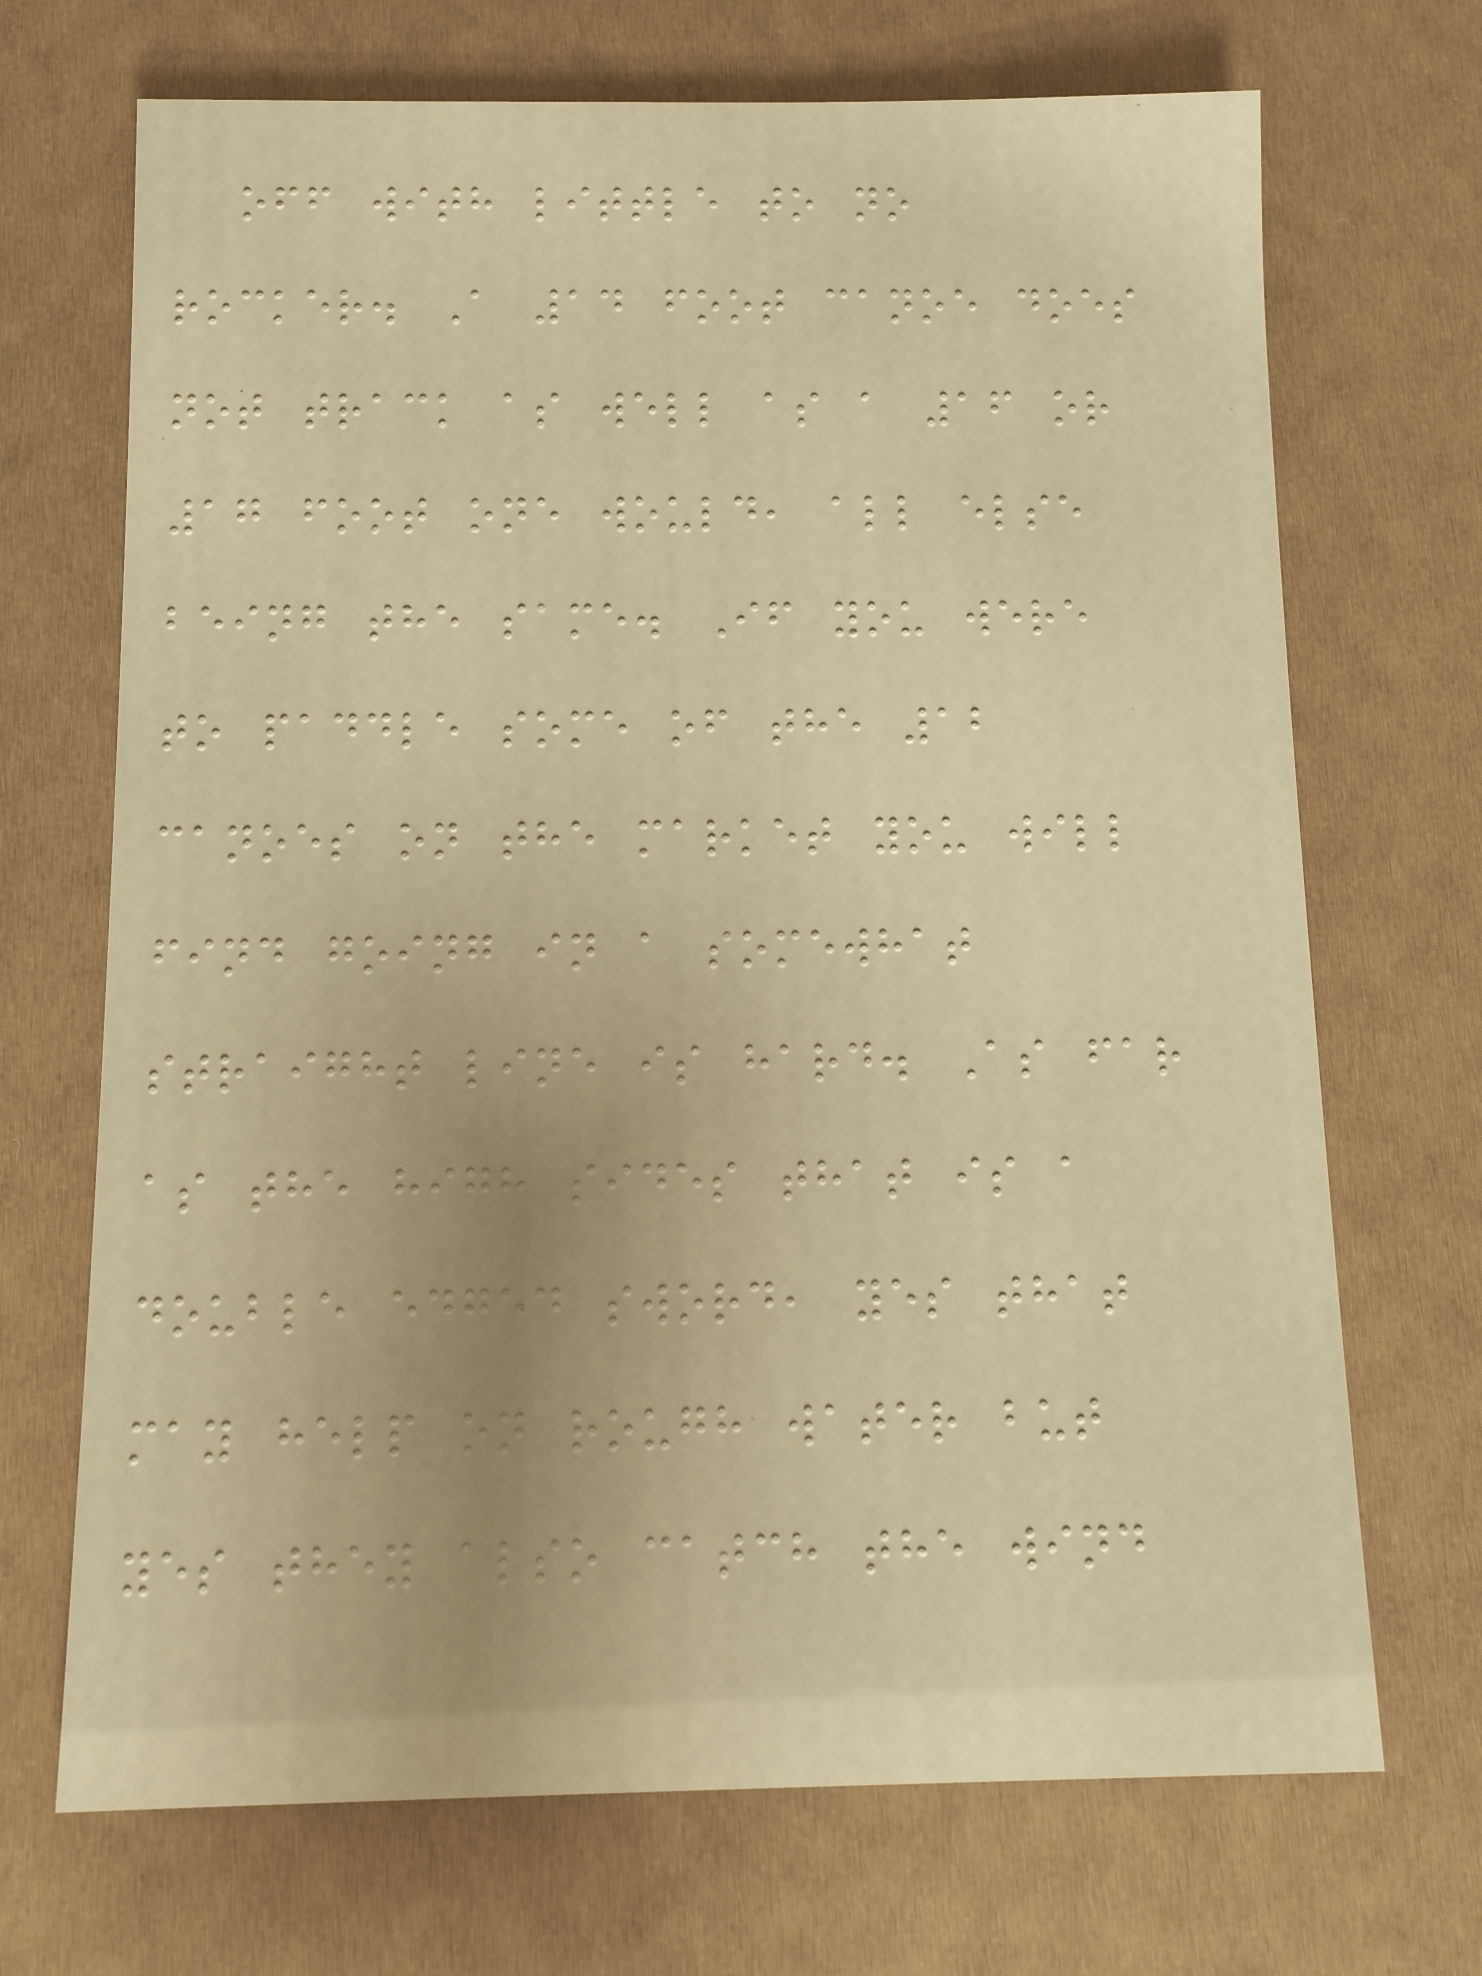off with little to no
rocker. A 14 foot canoe does
not track as well as a 16 or
17 foot one would, all else
being the same. If you were
to paddle some of the 12
canoes on the market you will
find going in a somewhat
straight line is hard. As far
as the high sides that is a
double edged sword, yes that
may help on rough water but
yes they also catch the wind
